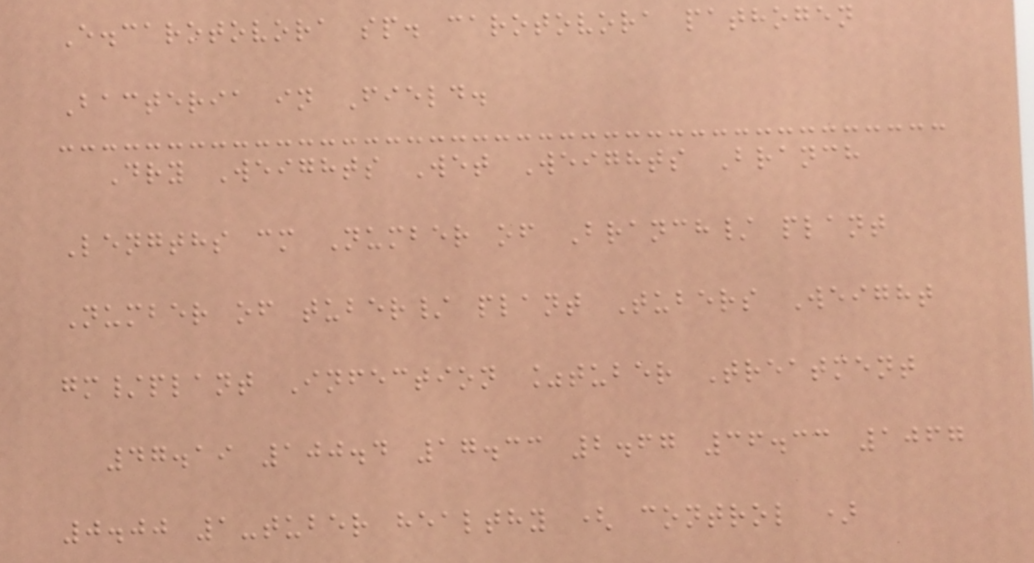E.carotovora sp. carotovora pathogen
Bacteria in Field.
Dry Weights Wet Weights Branch
Lengths cm Number of Branch/ plant
Number of tuber/ plant Tubers Weight
gm/plant Infection %tuber Treatment
47.19 100.4 17.33 2.67 36.33 1067
0.00 1-tuber healthy ( control )
